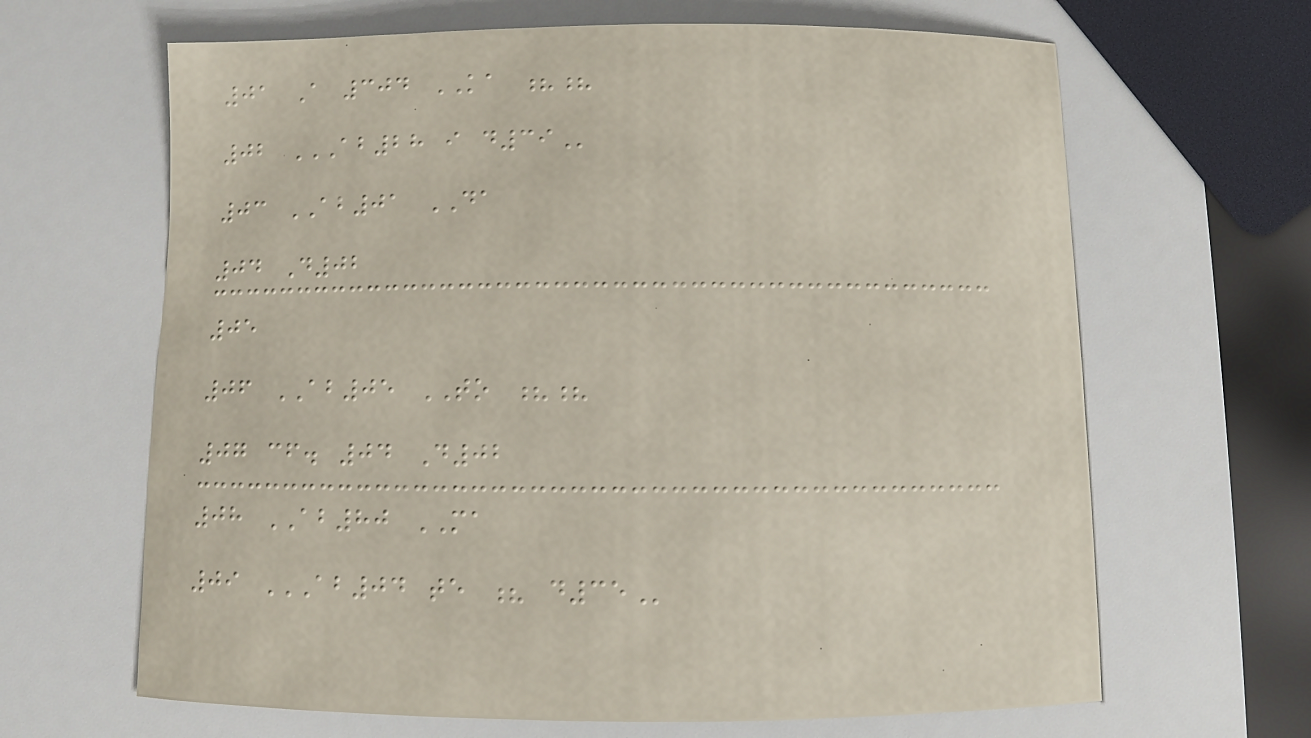01 A 304 KA ??
02 AB28 I D39
03 AB01 DA
04 D02
05
06 AB05 TO ??
07 cf. 04 D02
08 AB80 MA
09 AB04 TE ? D35
